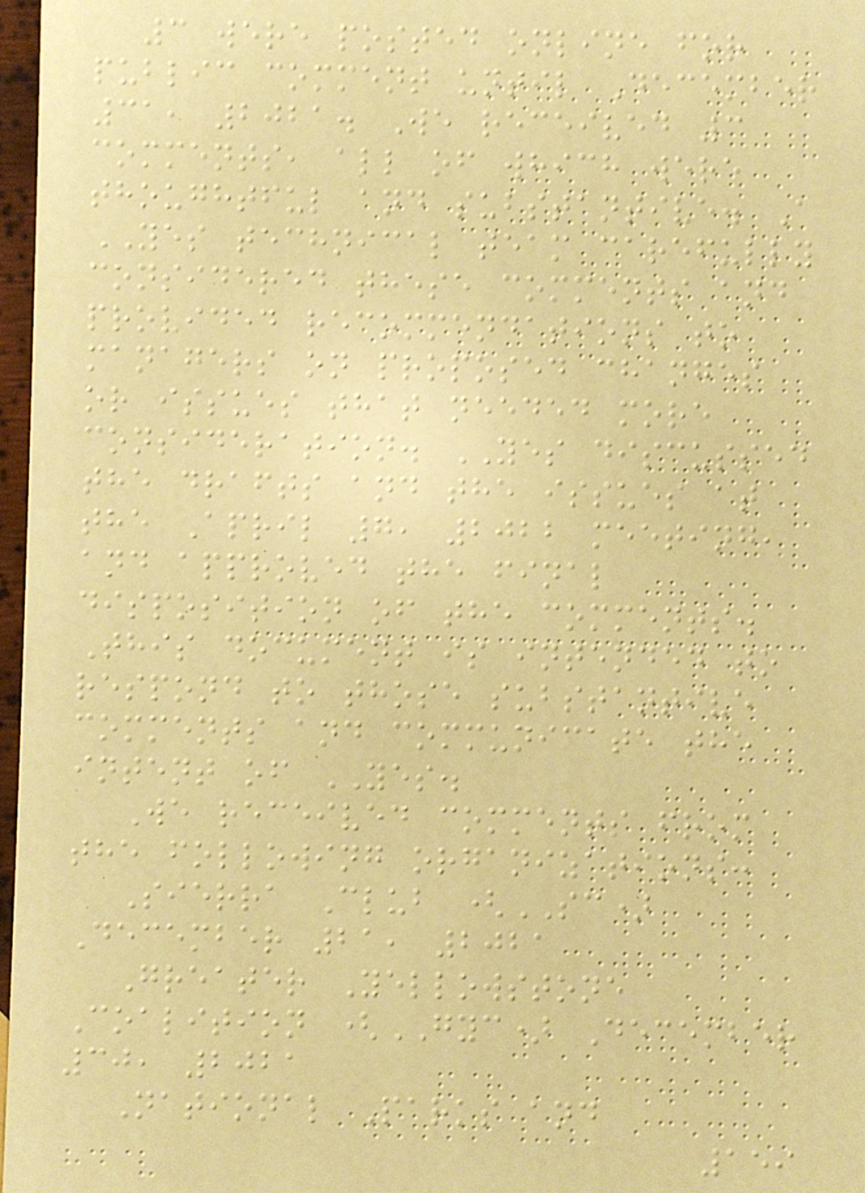3 were posted online for
public comment until December
31, 2021. We received 3
comments, all of which were
thoughtful and substantive. A
YES technical team carefully
considered these comments and
provided recommendations to
managers on proposed changes
or issues that needed more
consideration. YES discussed
the drafts and the issues at
the April 7, 2022 meeting,
and approved the final
disposition of the comments.
This document is intended to
respond to those substantive
comments and communicate the
intent of YES.
We received comments from
the following organizations:
Sierra Club (SC)
December 21, 2021
Greater Yellowstone
Coalition (GYC) December
30, 2021
National Parks and
159
